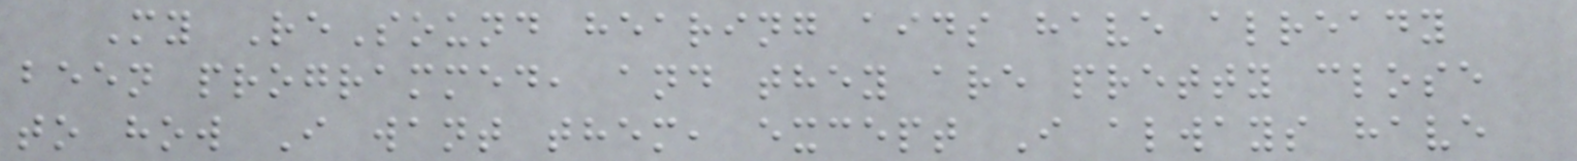My ReSound hearing aids have already
been programmed, and they are pretty close
to how I want them, except I always have
